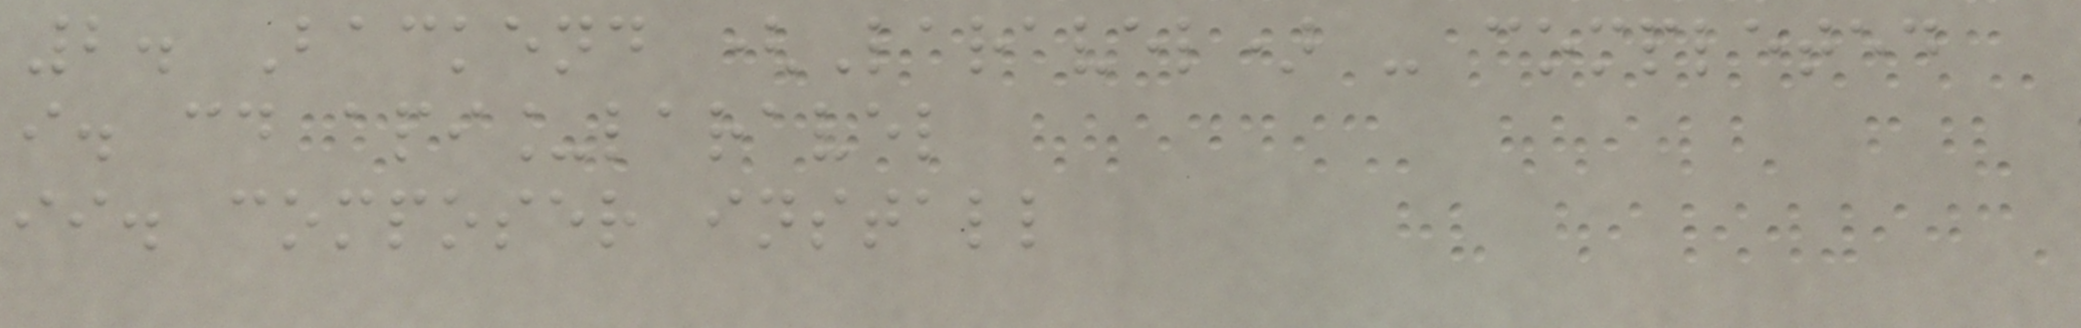2. Backend (Laravel) - completed
i. cd api_laravel
ii. composer install
